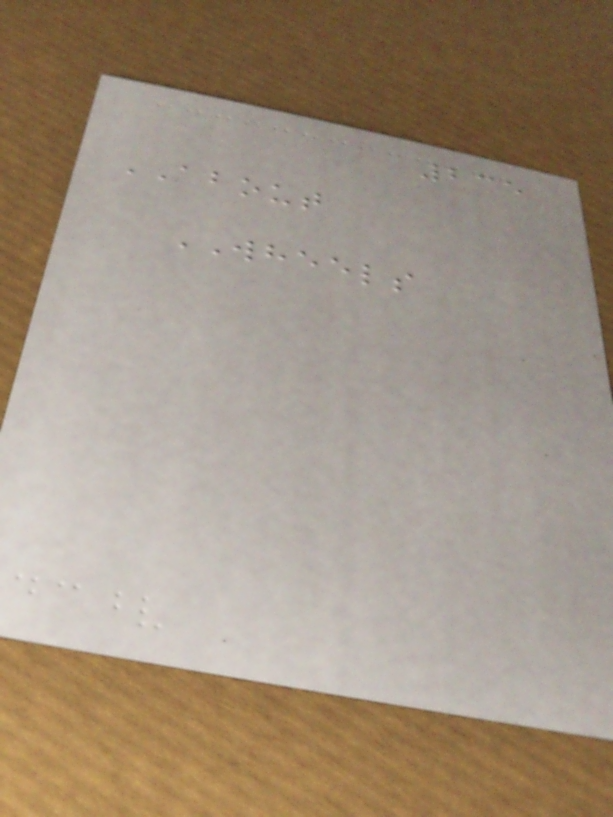235
ABOUT
WHEELS
